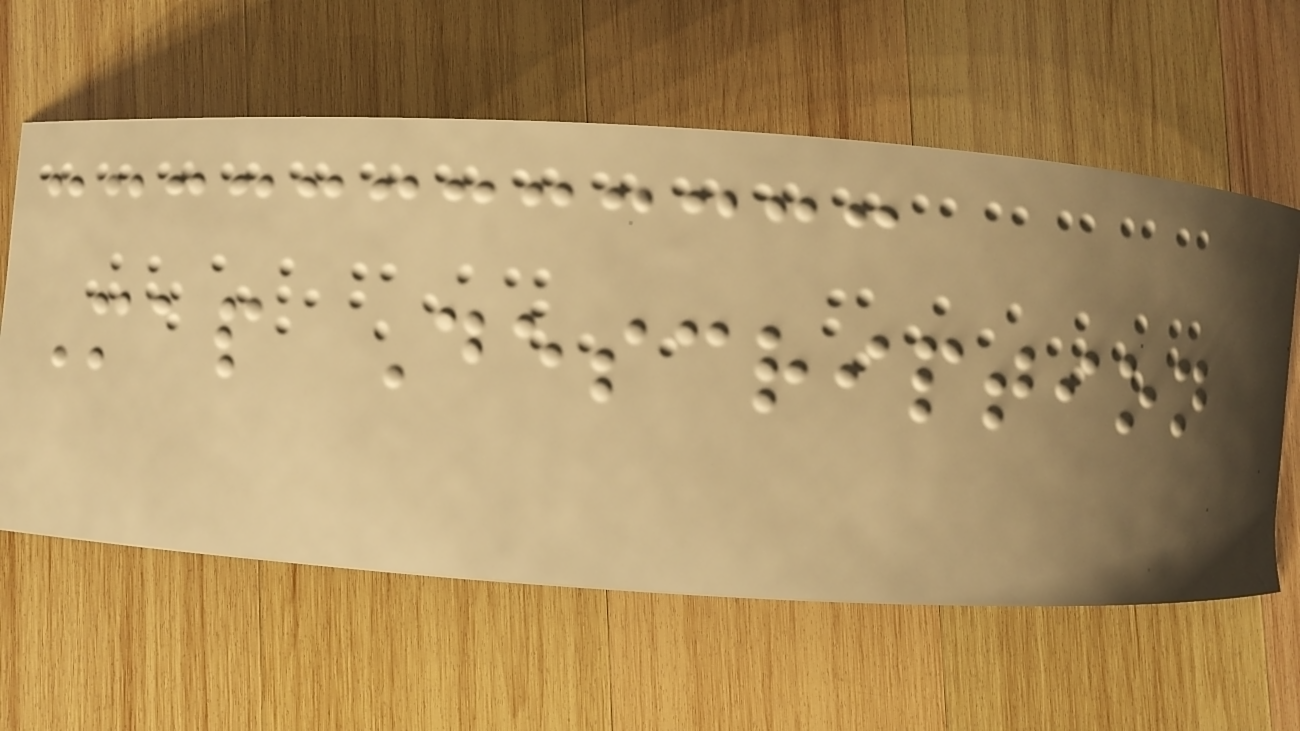Map Description
